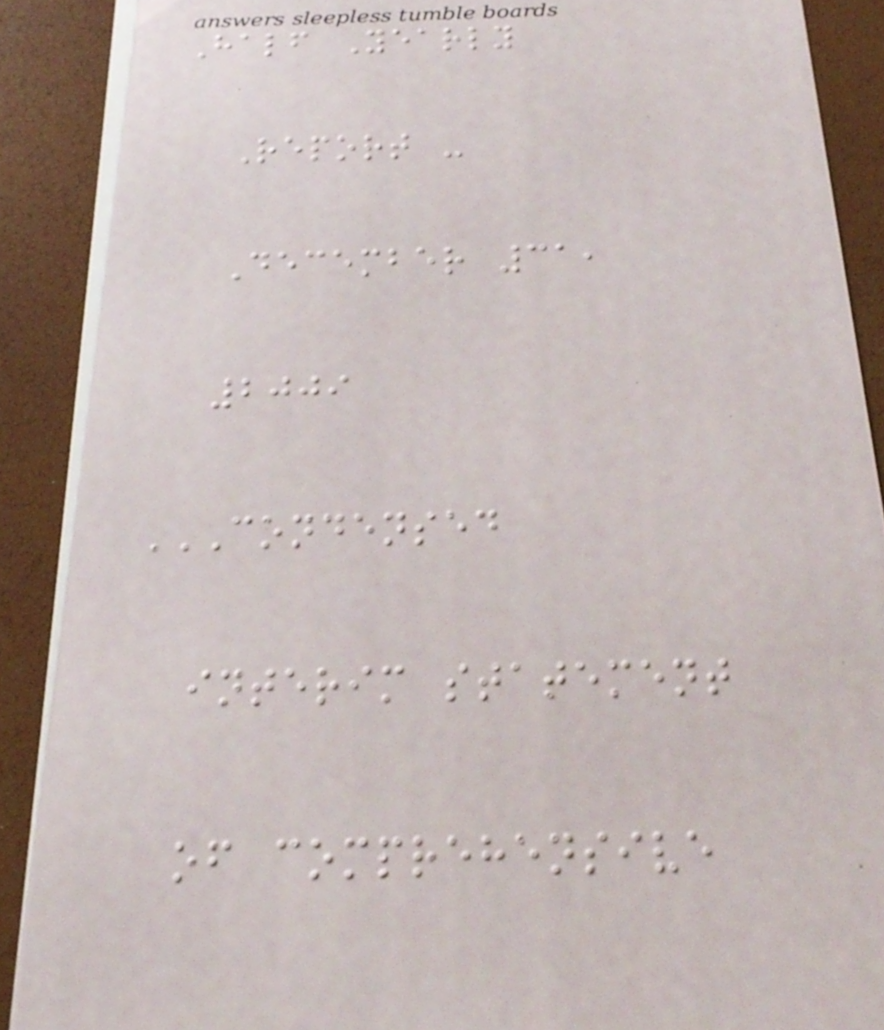Half Yearly
Report -
December 31,
2009
CONDENSED
INTERIM STATEMENT
OF COMPREHENSIVE
